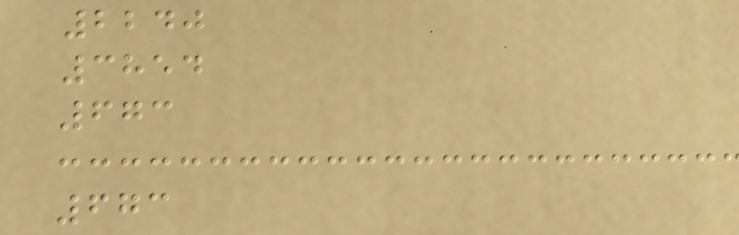2240
3854
673
673
